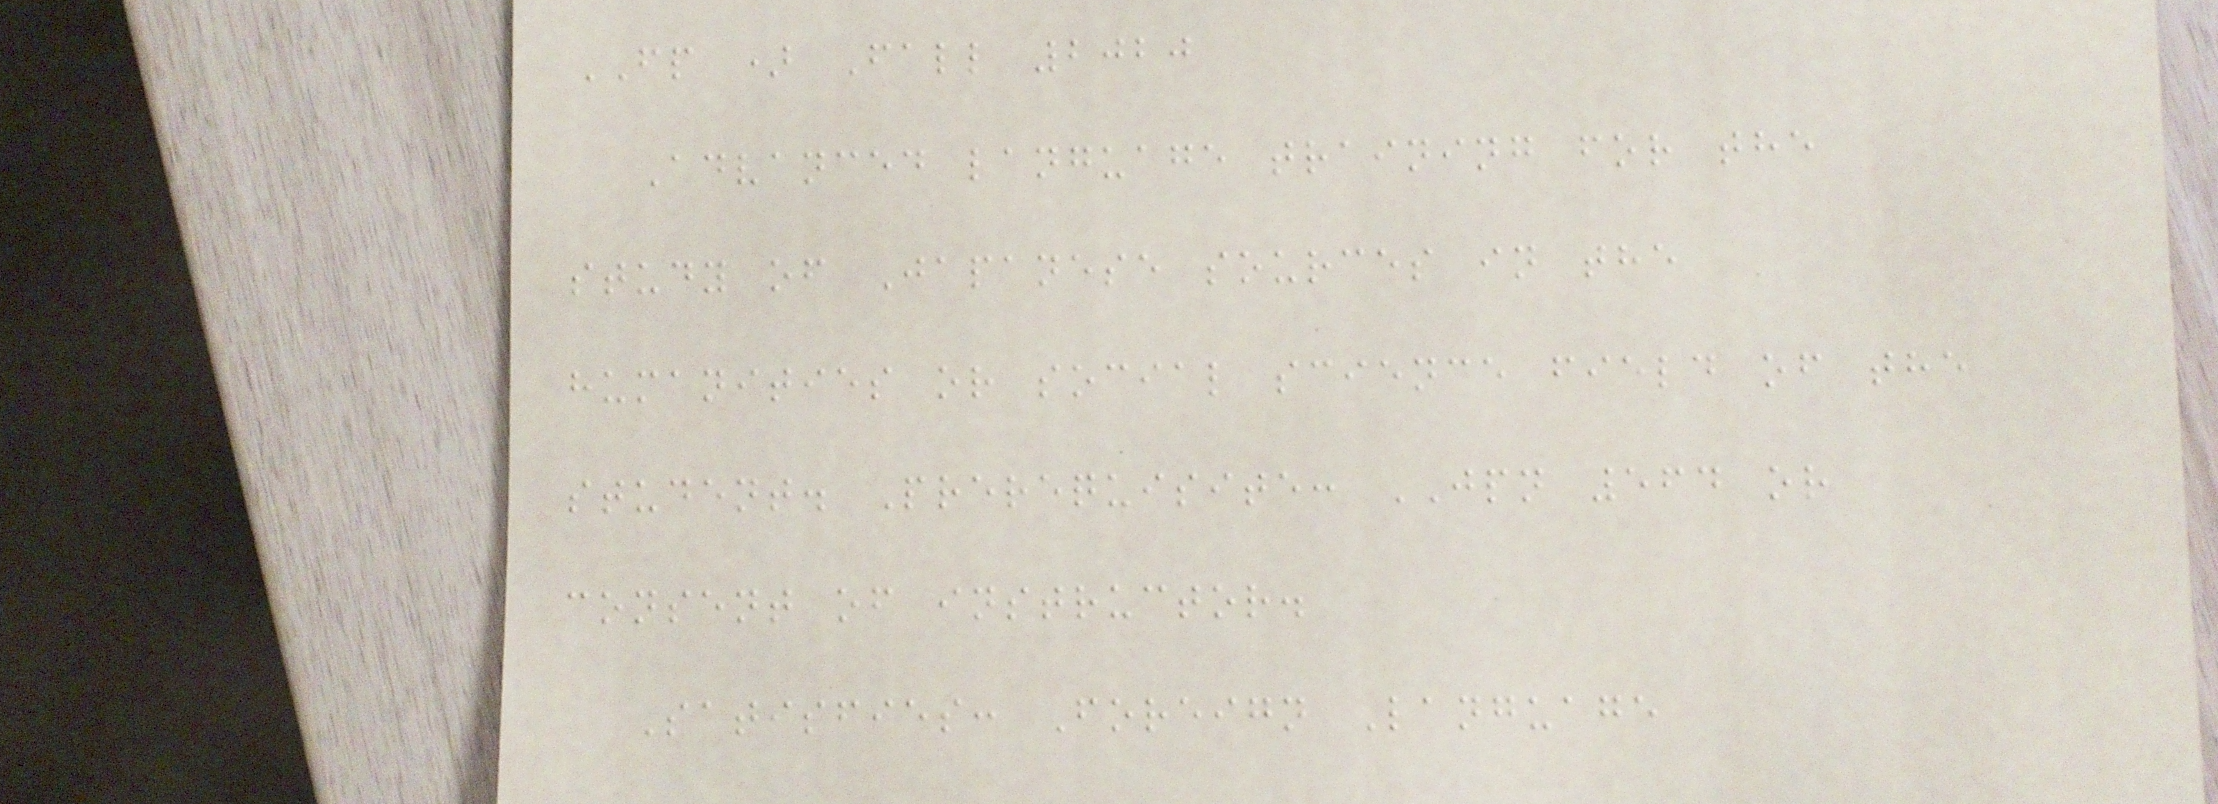FP ) Fall 2020
Advanced language training for the
study of Japanese sources in the
humanities or social science field of the
student. Prerequisite: JPN 564 or
consent of instructor.
Satisfies: Foreign Language
